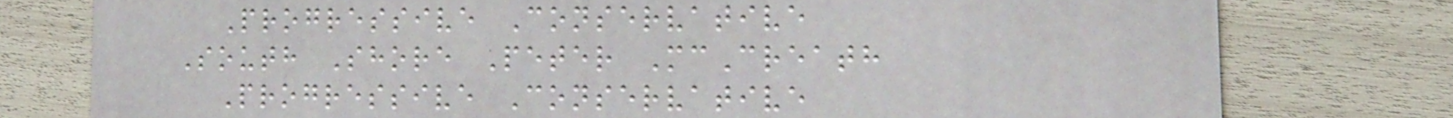Progressive Conservative
South Shore Peter McCreath
Progressive Conservative
